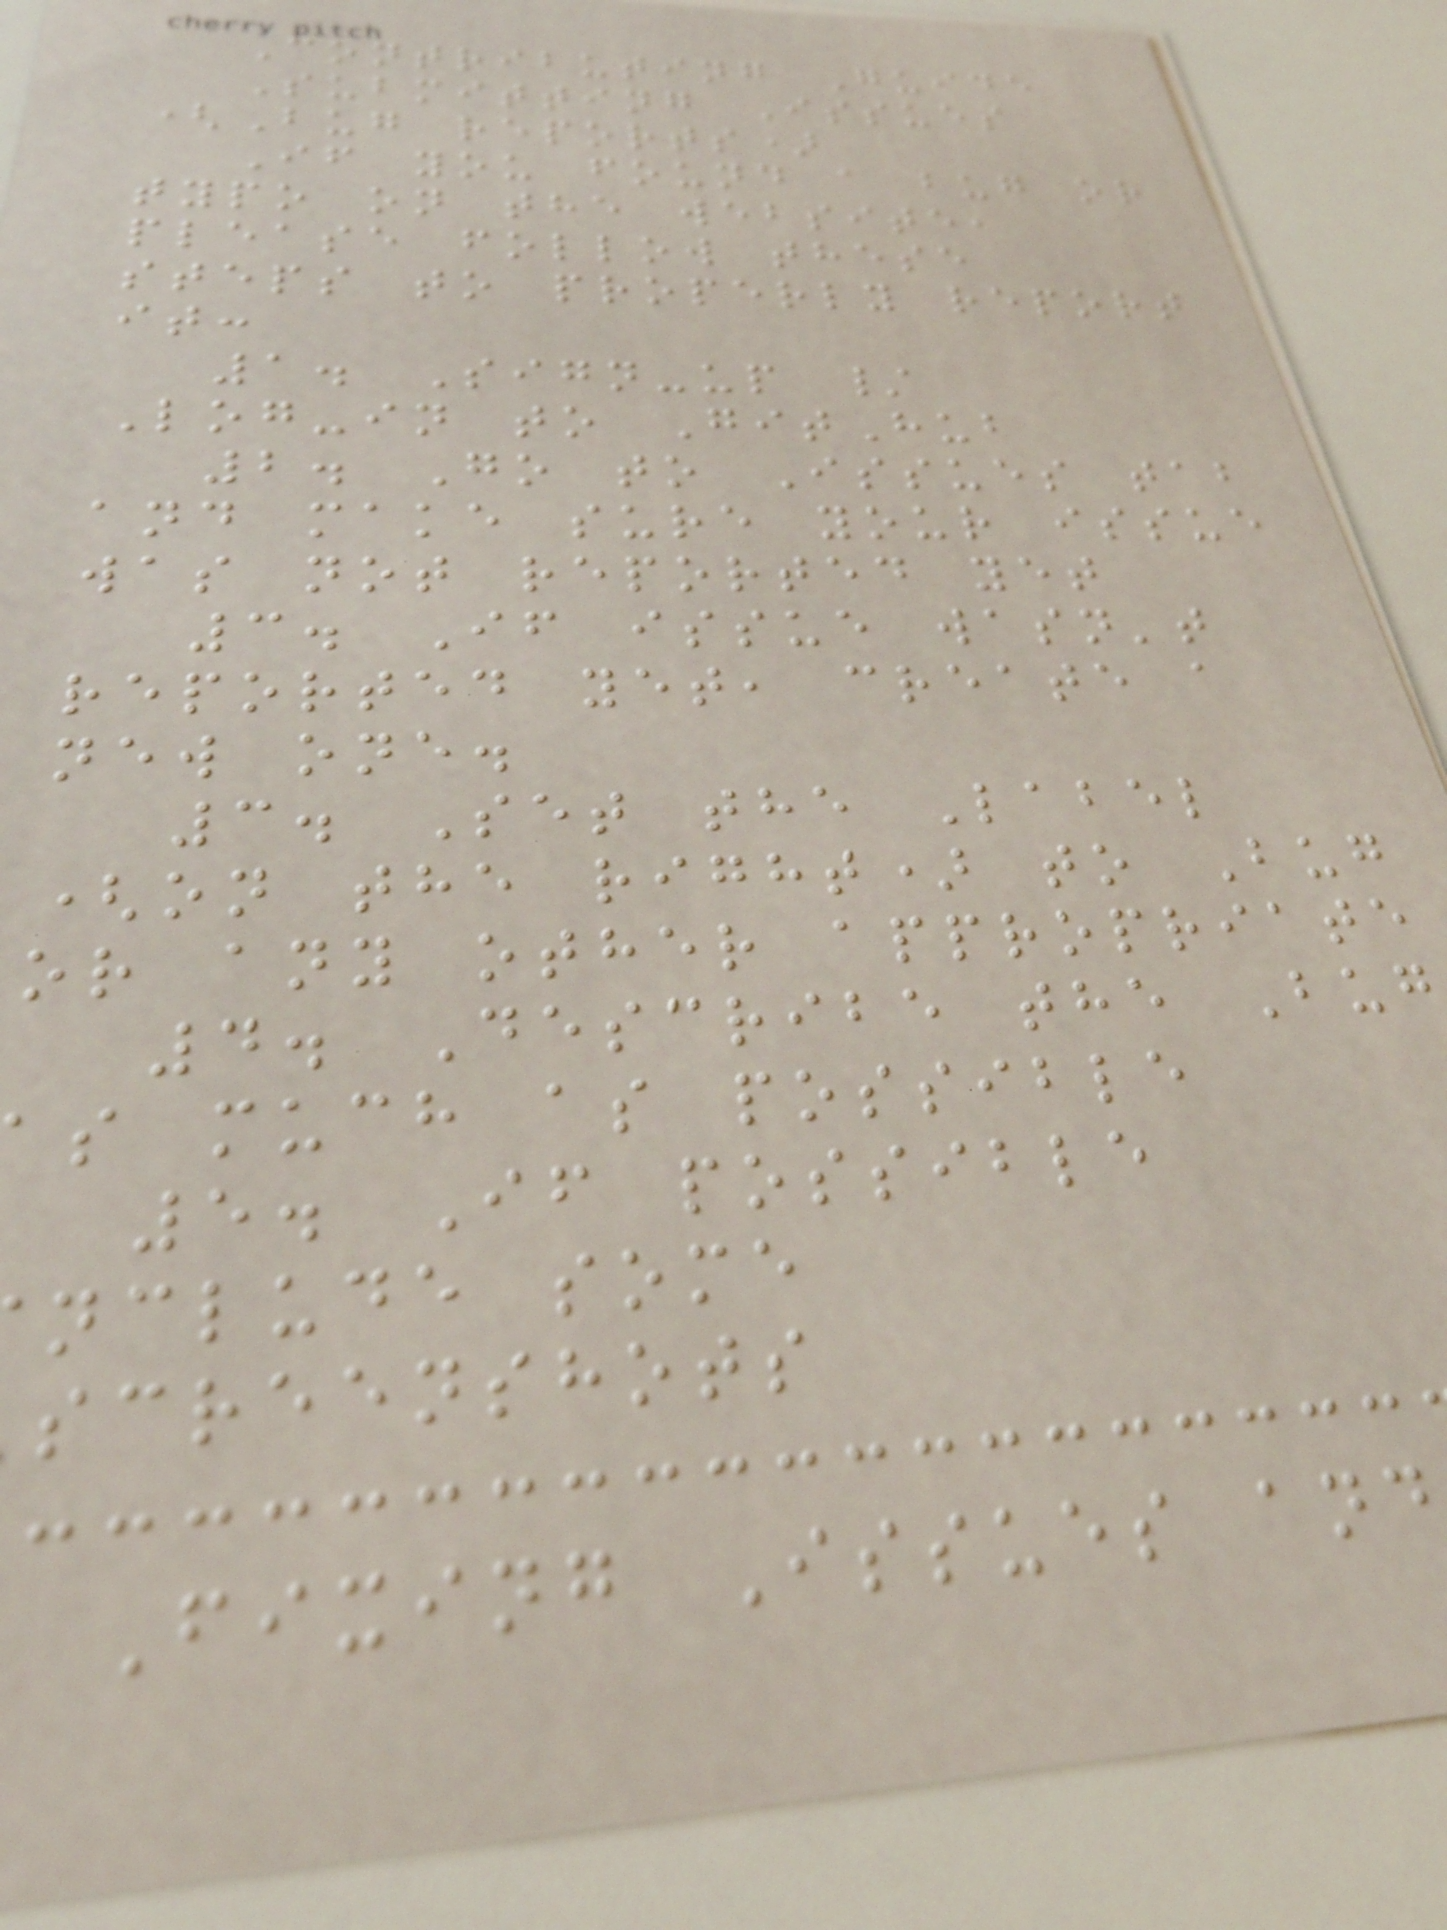Contributing Guide
Submitting Issues
(Bug reports)
If you found a bug or
typo on the website,
please follow these
steps to properly report
it:
1. Sign-up /
Log-in to GitHub
2. Go to Issues tab
and make sure your issue
was not reported yet
3. If issue wasn't
reported yet, create a
new one.
3. Set the Label
(on the right) to Bug
or any other appropriate
4. Describe the Bug
s much as possible
5. If possible
nclude some
screenshots
Fixing Issues and
